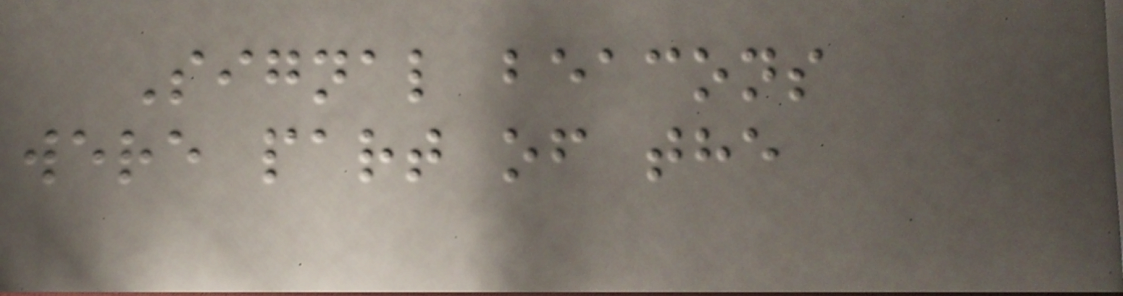Signal beacons
were part of the
